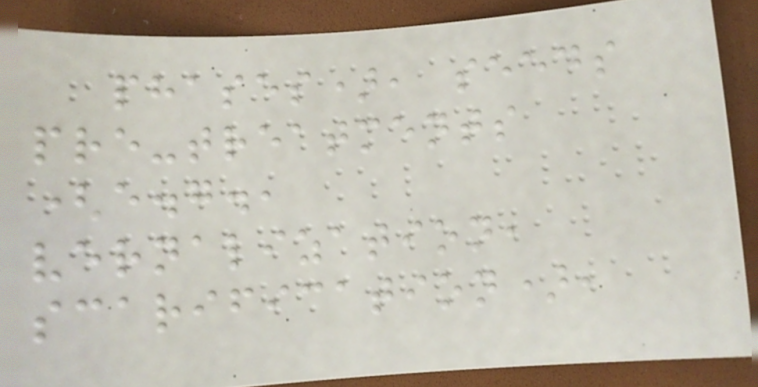phases), seeds
pre-treatments
(e.g.,
vernalization,
scarification),
